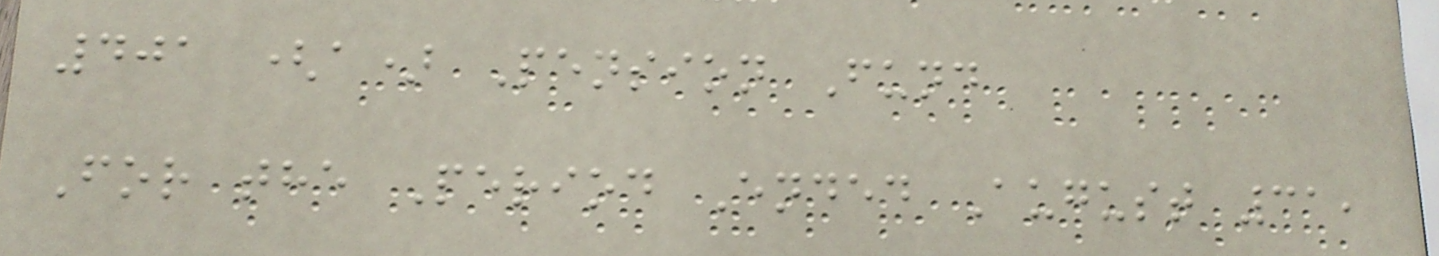401 (a) Pension Fund
For the Period Ended August 31,
